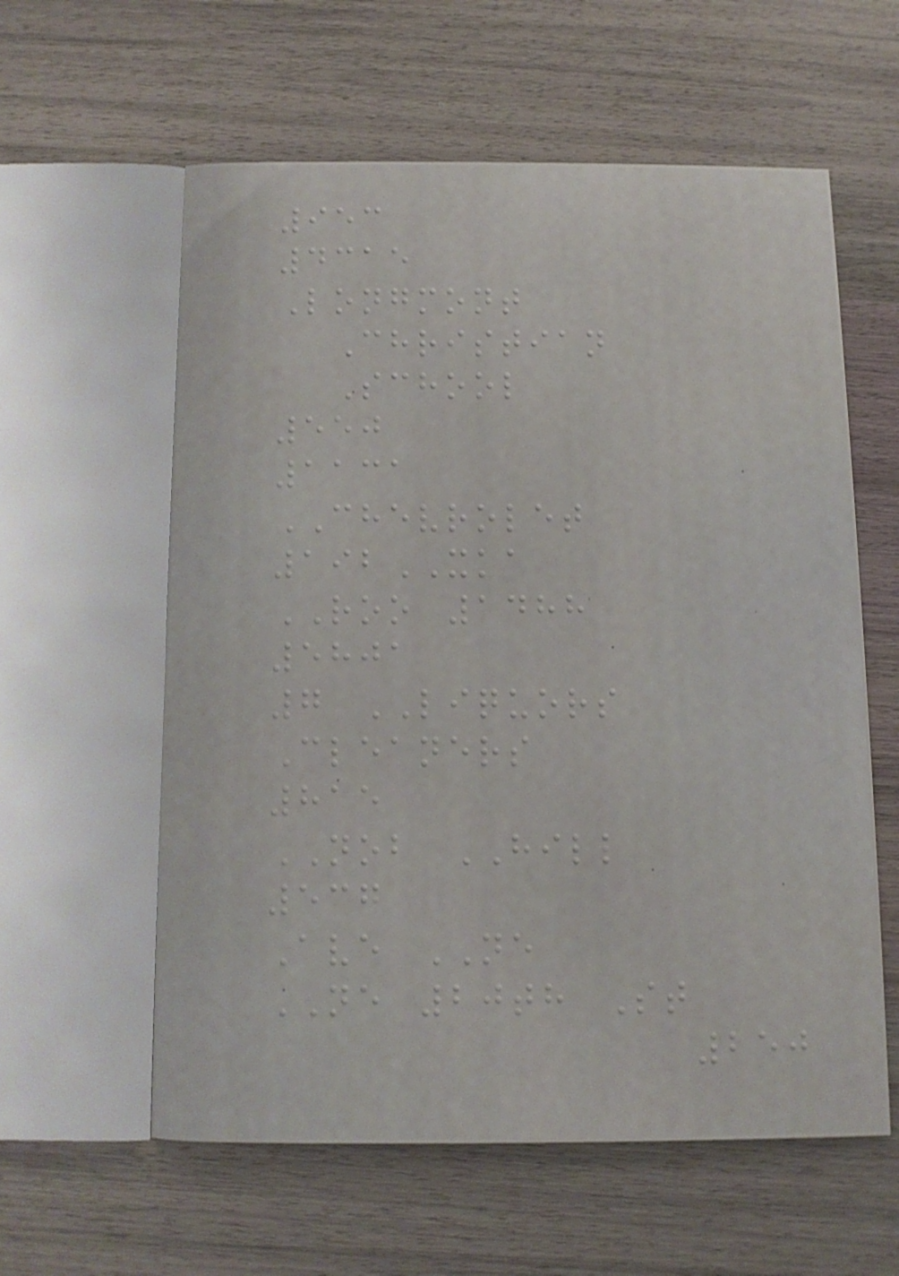953
4315
Longmont
Christian
School
550
1131
CHEVROLET
192XKA
ROO 1488
5801
7 LIQUORS
Cleaners
815
NOB HILL
537
Ave NE
NE 20th St
250
